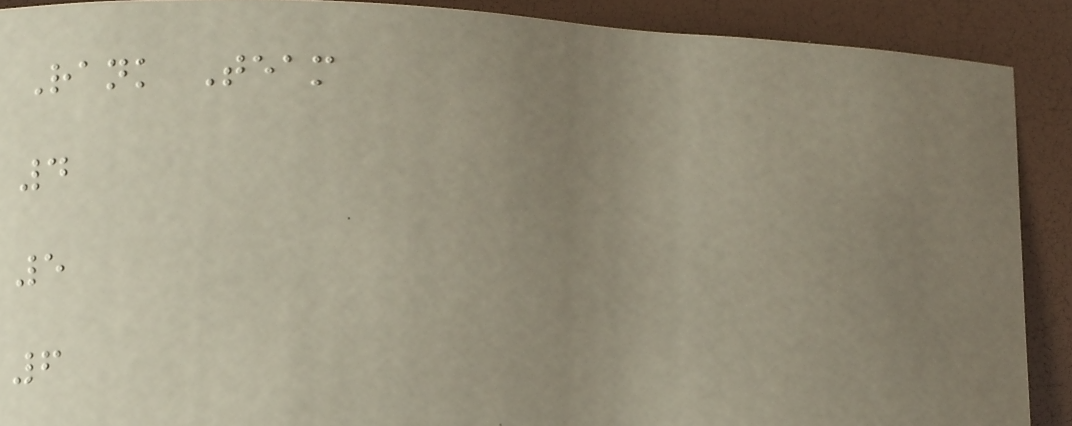Rank Team
4
5
6
